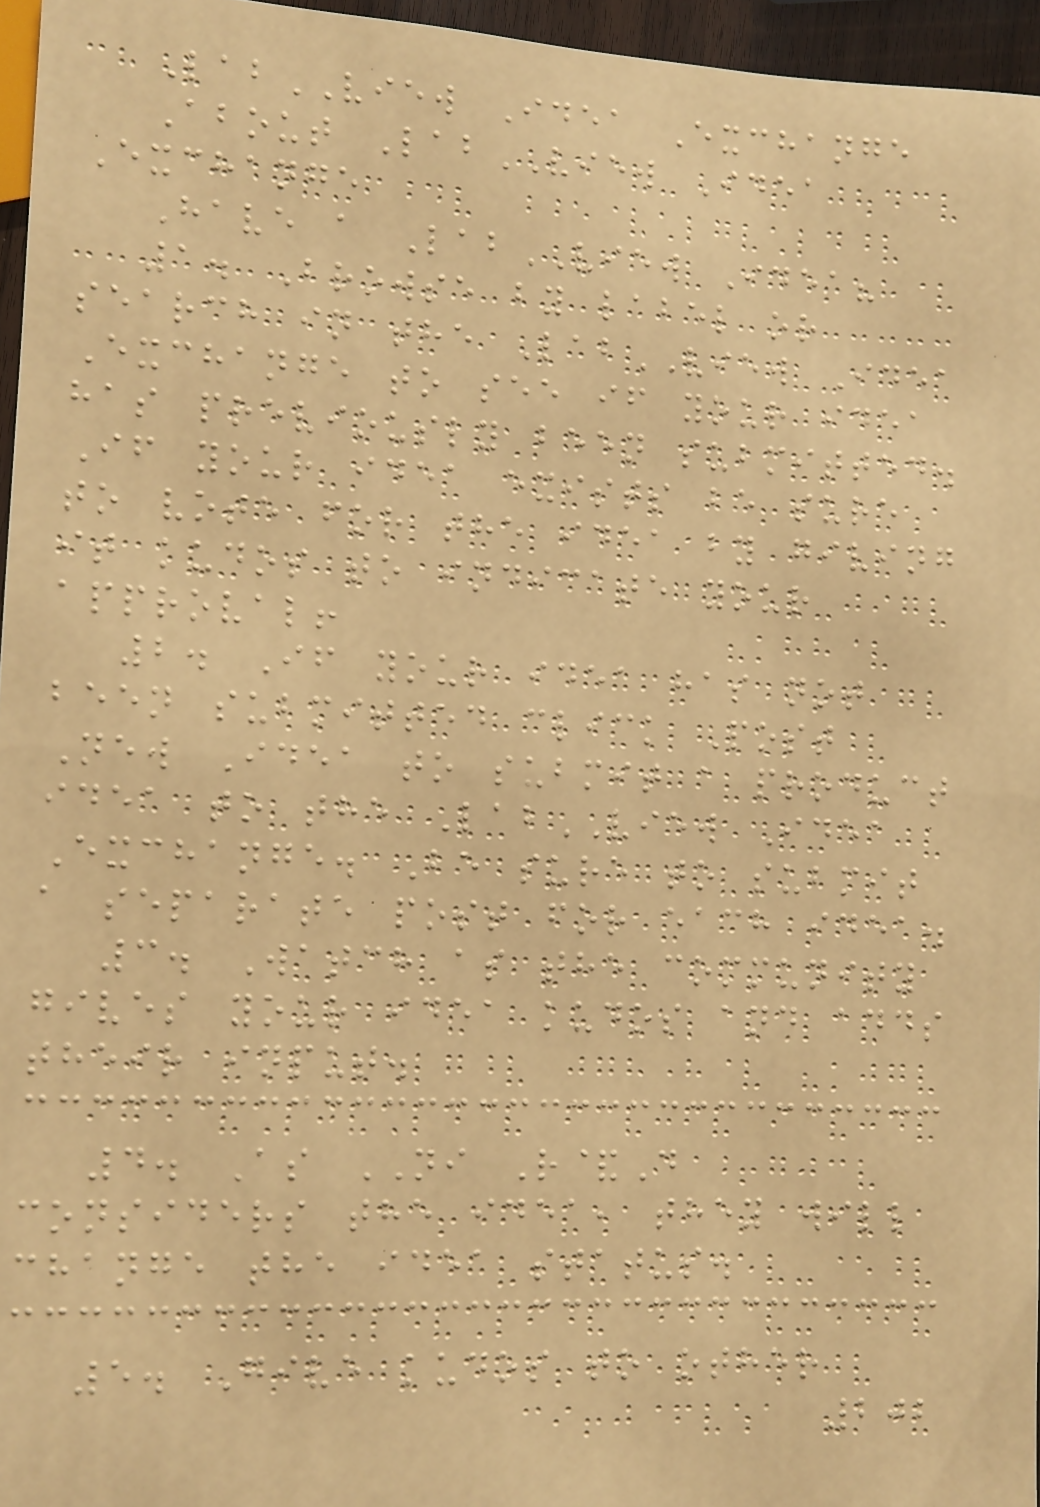LabVIEW Idea Exchange
About LabVIEW Idea
Exchange
Have a LabVIEW Idea?
1. Browse by label or
search in the LabVIEW Idea
Exchange to see if your idea
has previously been submitted.
If your idea exists be sure
to vote for the idea by giving
it kudos to indicate your
approval!
2. If your idea has not
been submitted click Post
New Idea to submit a product
idea to the LabVIEW Idea
Exchange. Be sure to submit
a separate post for each idea.
3. Watch as the community
gives your idea kudos and adds
their input.
4. As NI R&D
considers the idea, they will
change the idea status.
5. Give kudos to other
202
